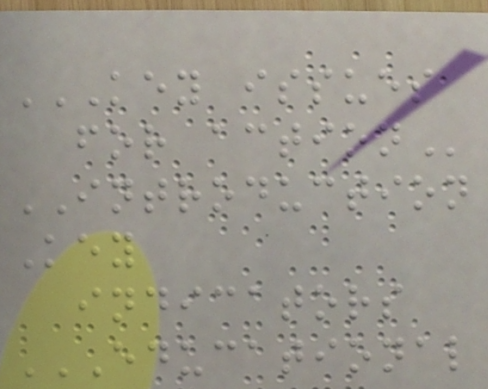KEY ISSUES
FOR ACTION
INTRODUCTION
Key
indicators
EDUCATIONAL
